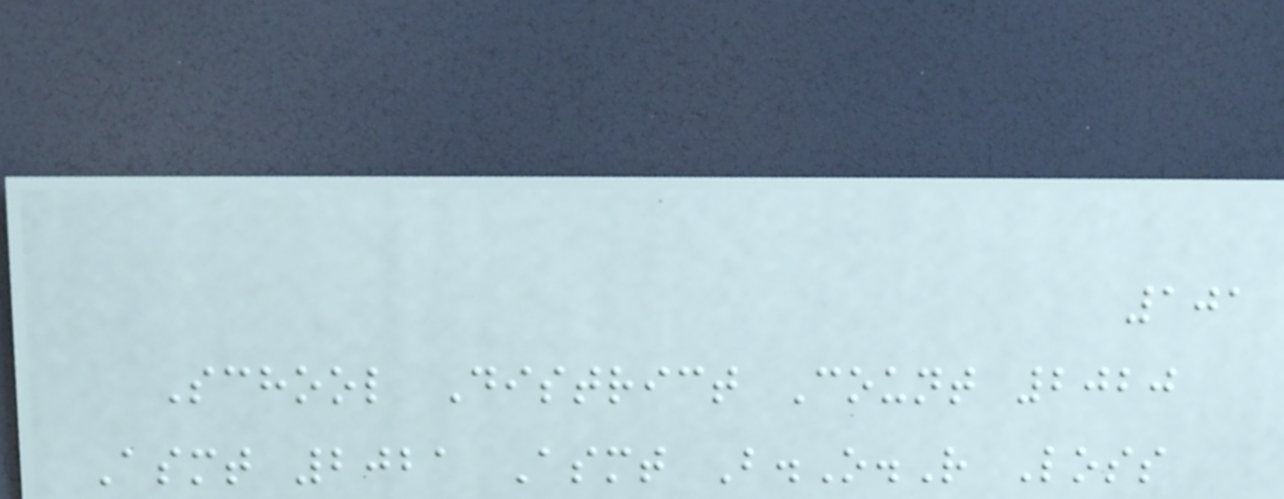101
School District Count 2020
Asmt 2021 Asmt B.O.R Loss
